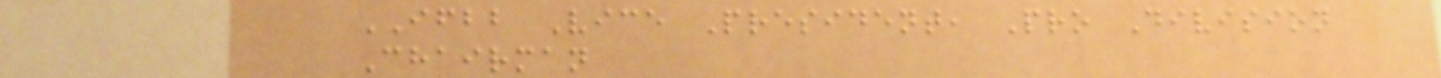IFBB Vice President, Pro Division
Chairman
